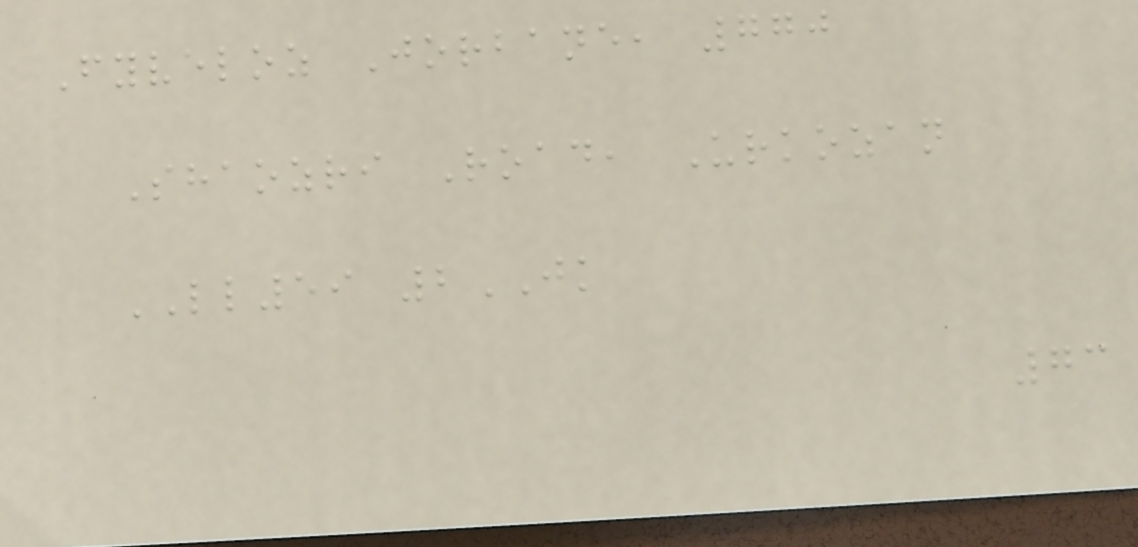Fyveloz Jorbane, 770
Shaozri Road, Urkozan
LL59 2JK
73
